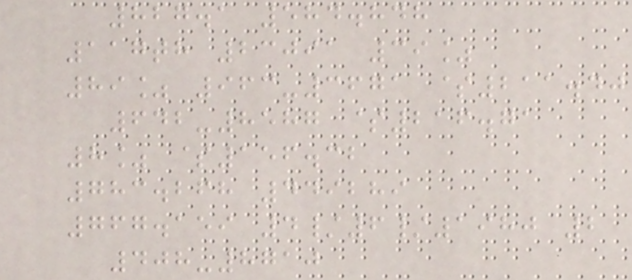827.1 584.848
117th 23091 39%
89% 963-3671 $211.40
642-8587 $216.71
8% $156.32
783.268 449289
767.159 4/6/1980 2
408-8710
